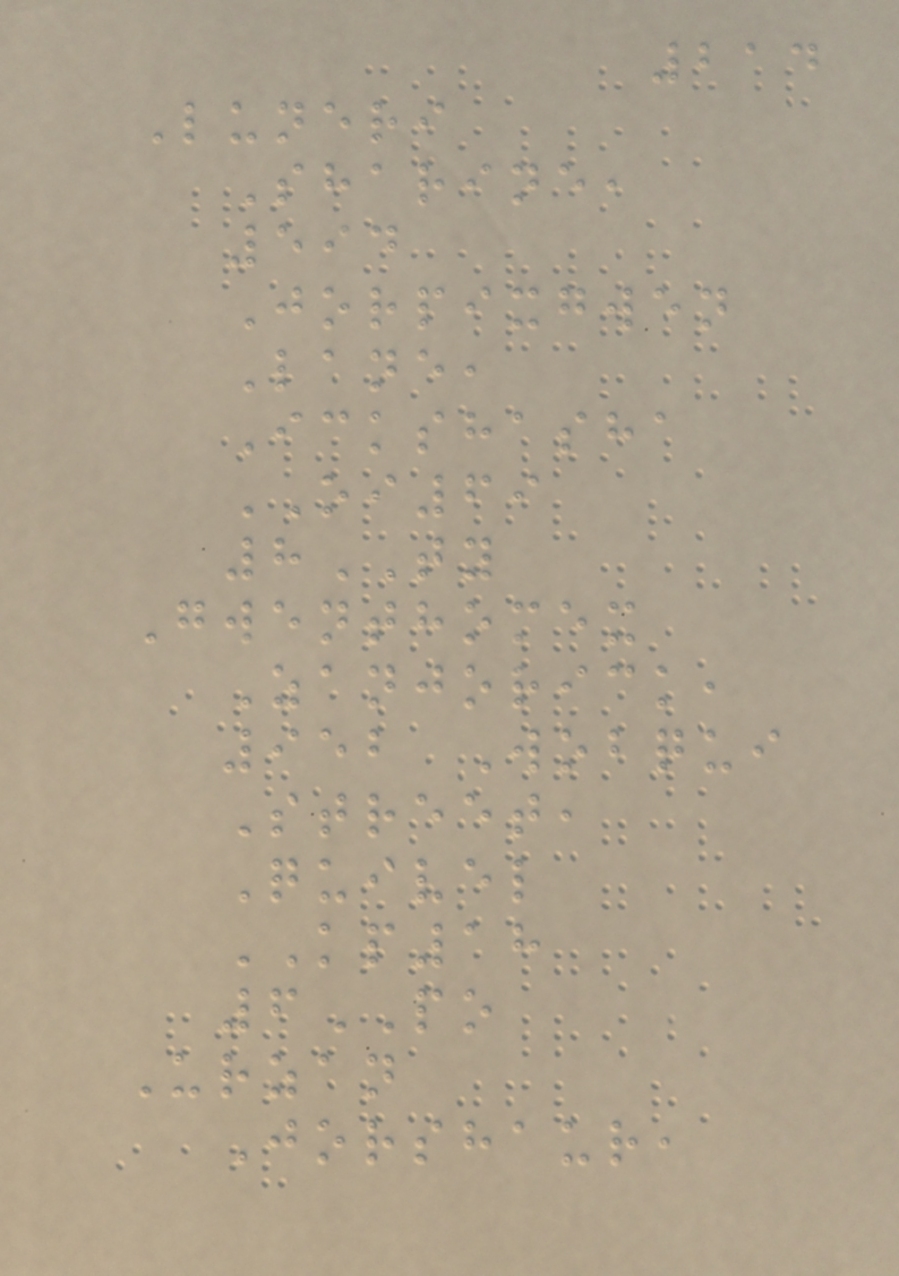214
Luneri
Sharine,
594
Jorpixgwen
Lane,
Ickshasha
OI69
8TY
Gwenthomex
Zanjorick,
952 Wobqui
Street,
Quivel
KP18
6PO
Urzan
Jorshaur,
